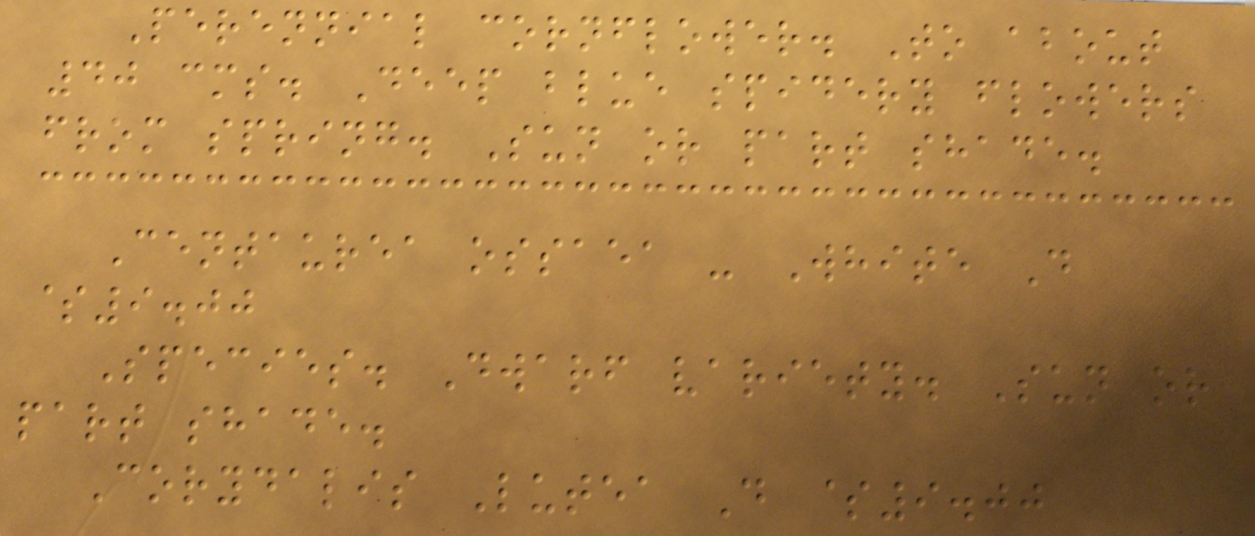Perennial cornflower. To about
40 cms. Deep blue spidery flowers
from spring. Sun or part shade.
Centaurea ossaea - White D
$9.00
Species. Dwarf variety. Sun or
part shade.
Corydalis Lutea D $9.00
